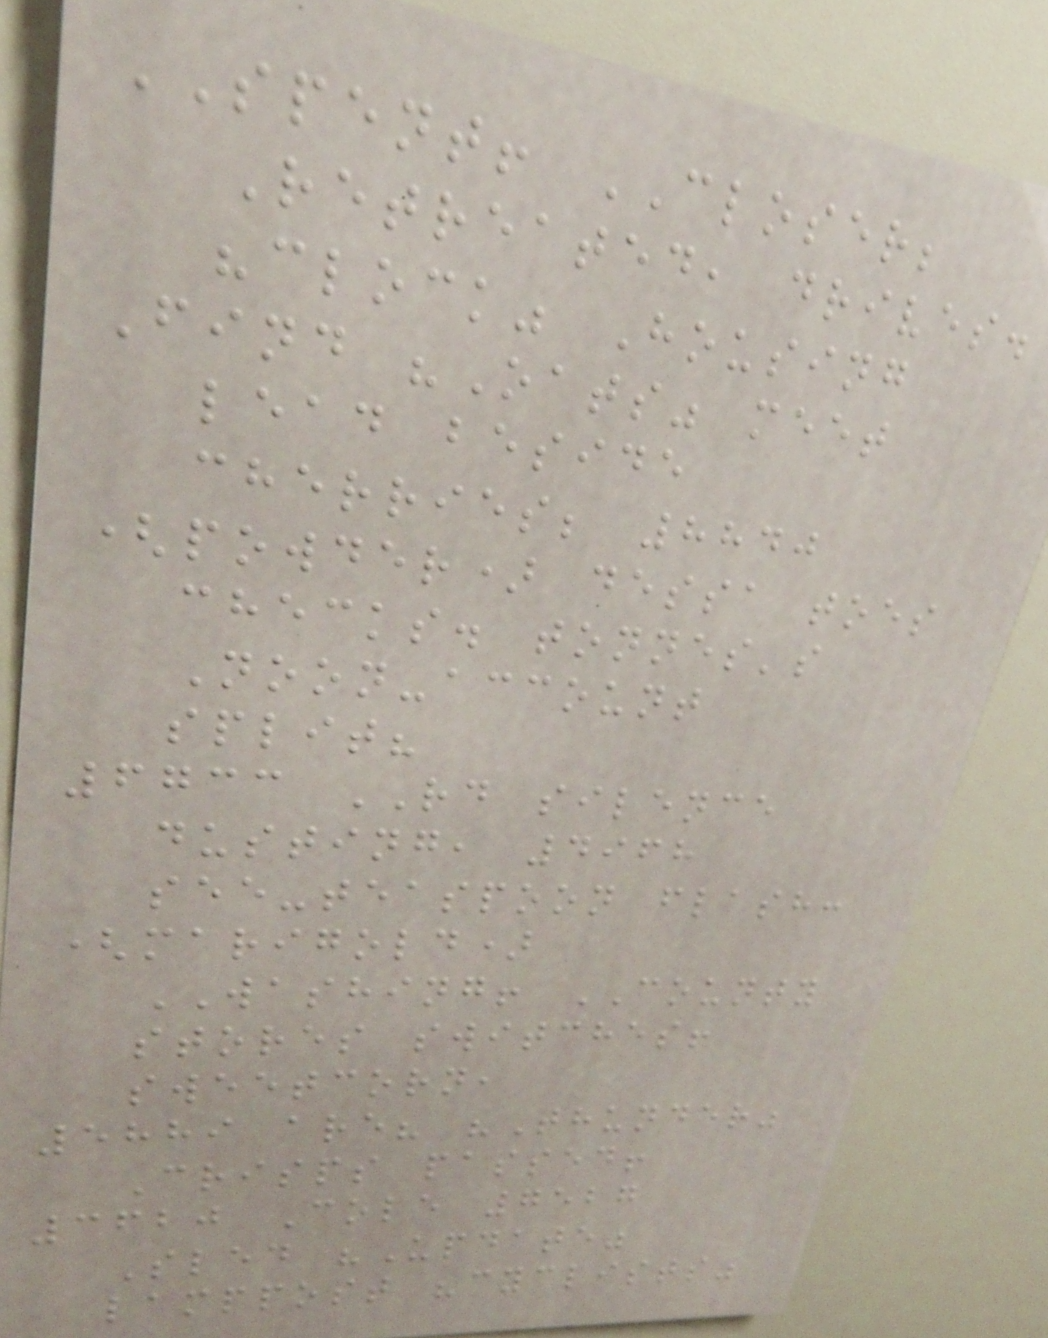SPENT! CLOSER;
Retreated, drives.
"clock" Housing
Find "Oats" meet
lead beside
cherries; 8840
(powder) dessa toes
checks. tonnes's
Noon-account
split?
6733 RD silence
dusting, 4968
see-teaspoon flash:
(marigold)
WASHING! COUNTY
stores switches!
sweetcorn,
5889 are? "Thunder"
Crisps passed!
3620 Cole 7527
Sled "Update"
lamppost "cyclists"
